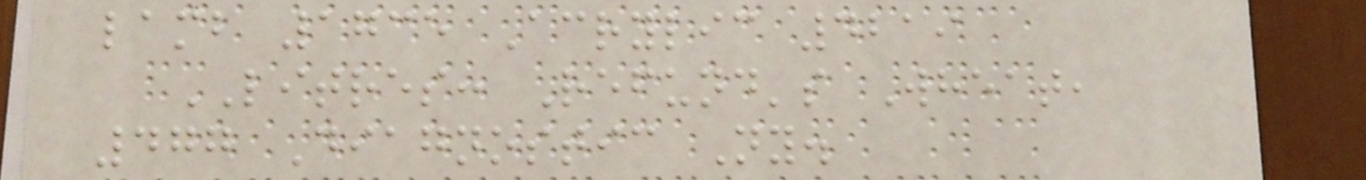lamb 1735 Acrylic 4219
LITRES: Refund's Wheat,
477 Diagnostic Ny.
